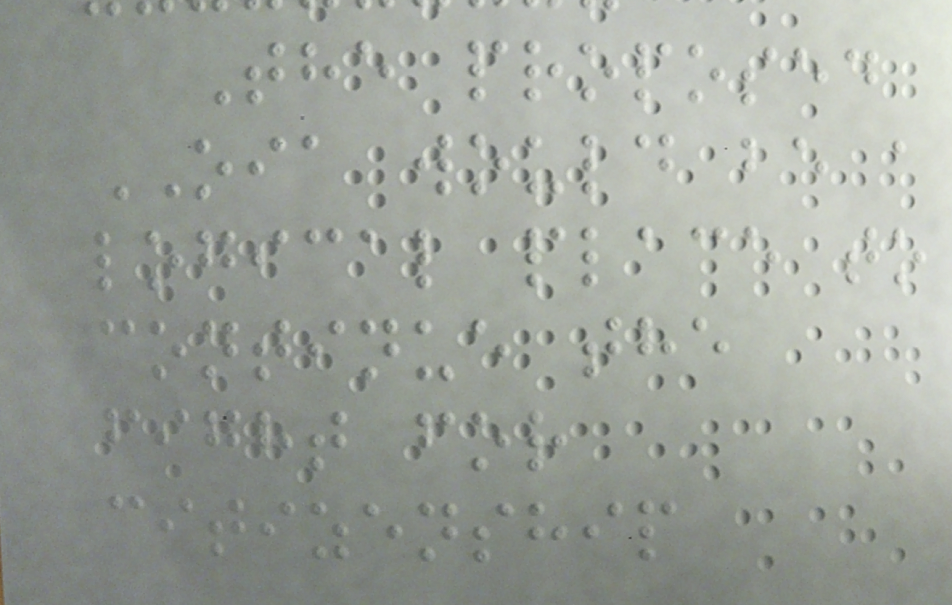The proposed
OIA would be a
logical place to
continue the
fight for
citizenship
